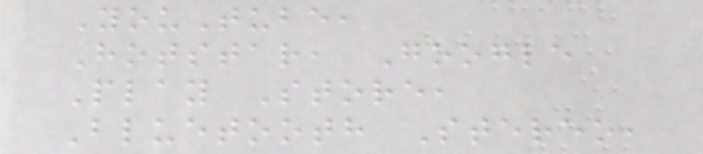YouTube,
Hotstar, Google
Play Store,
Bluetooth Stereo,
